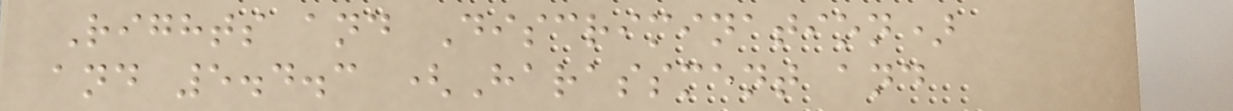Rights and Discrimination)
and 5.4.3 (Harassment and
